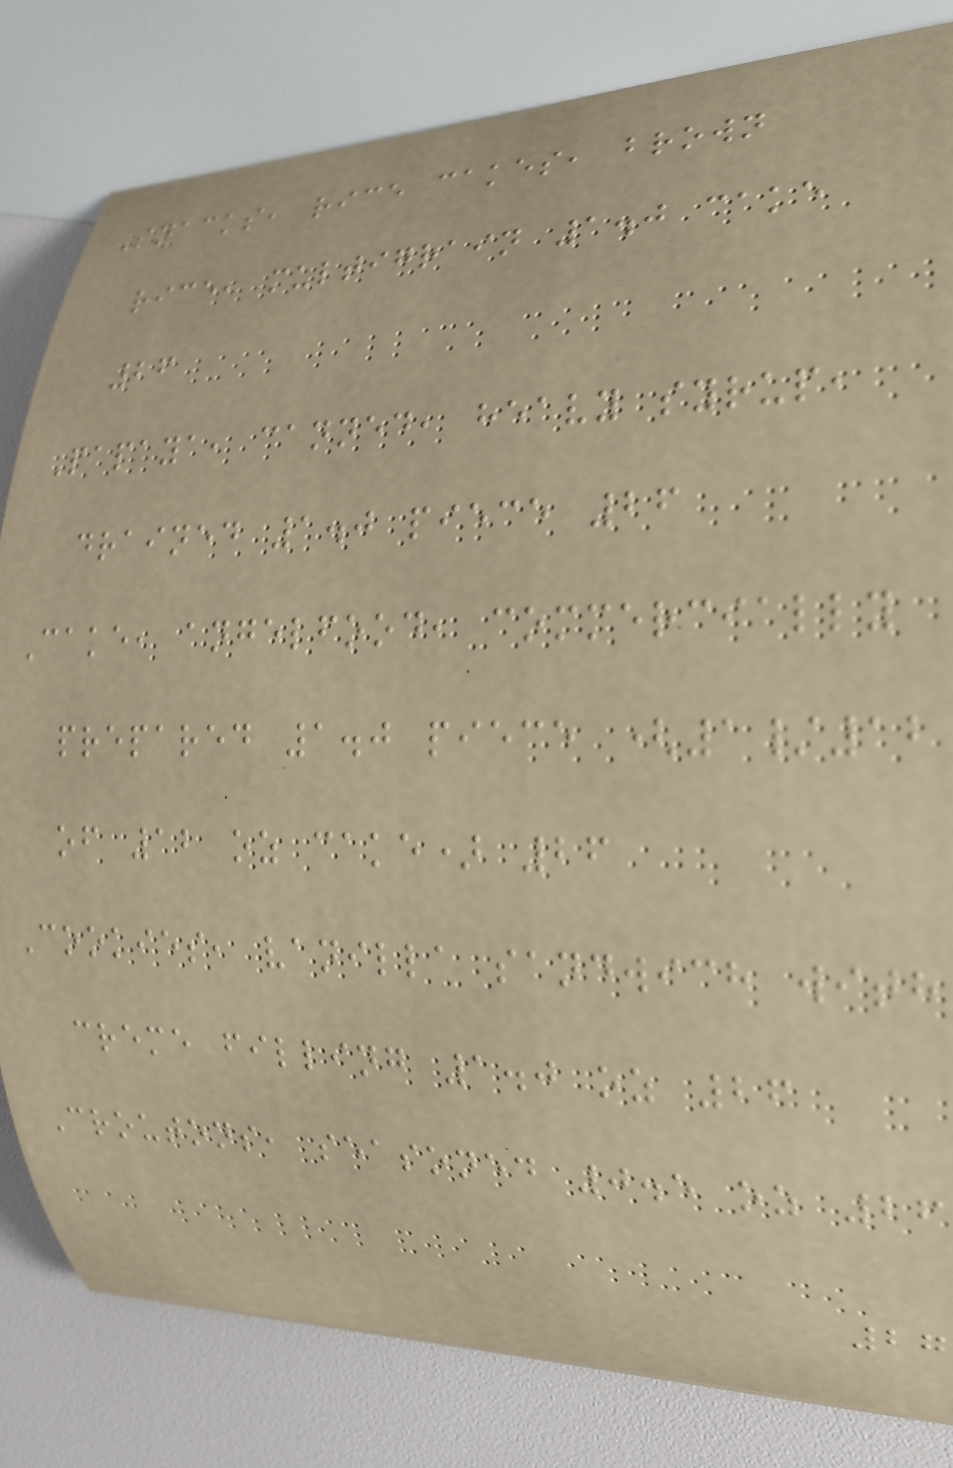Snacks, rice cakes, brown
rice, multigrain 1.0 cake
26
Papaya, canned, heavy syrup,
drained 1.0 piece 26
Cake, angelfood, commercially
prepared 1.0 piece (1/12
of 12 oz cake) 26
Cookies, vanilla sandwich with
creme filling 1.0 oz 26
Croutons, seasoned 0.5 oz 26
27
